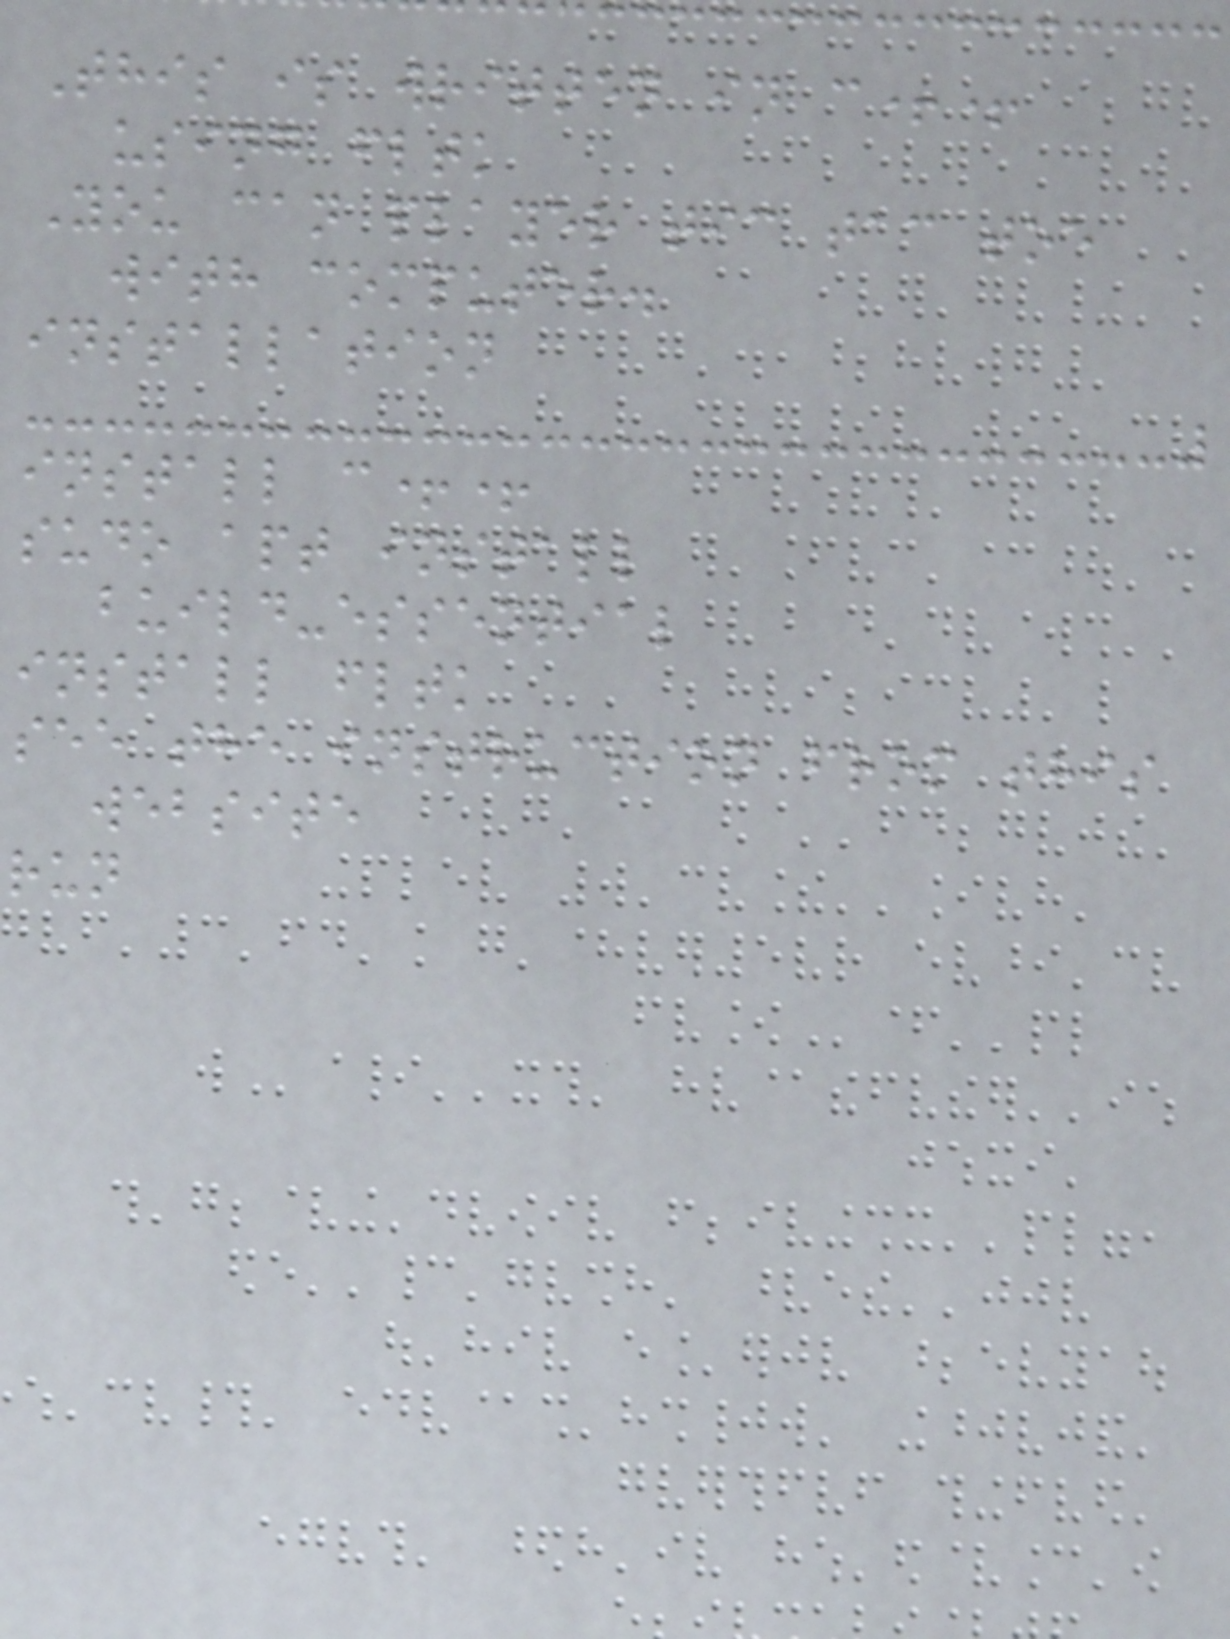This is written in c++
using fltk
You can player tic tac toe
with computer.
installation
install c++
sudo apt install
build-essential
install fltk
see the instruction from this
website
run
